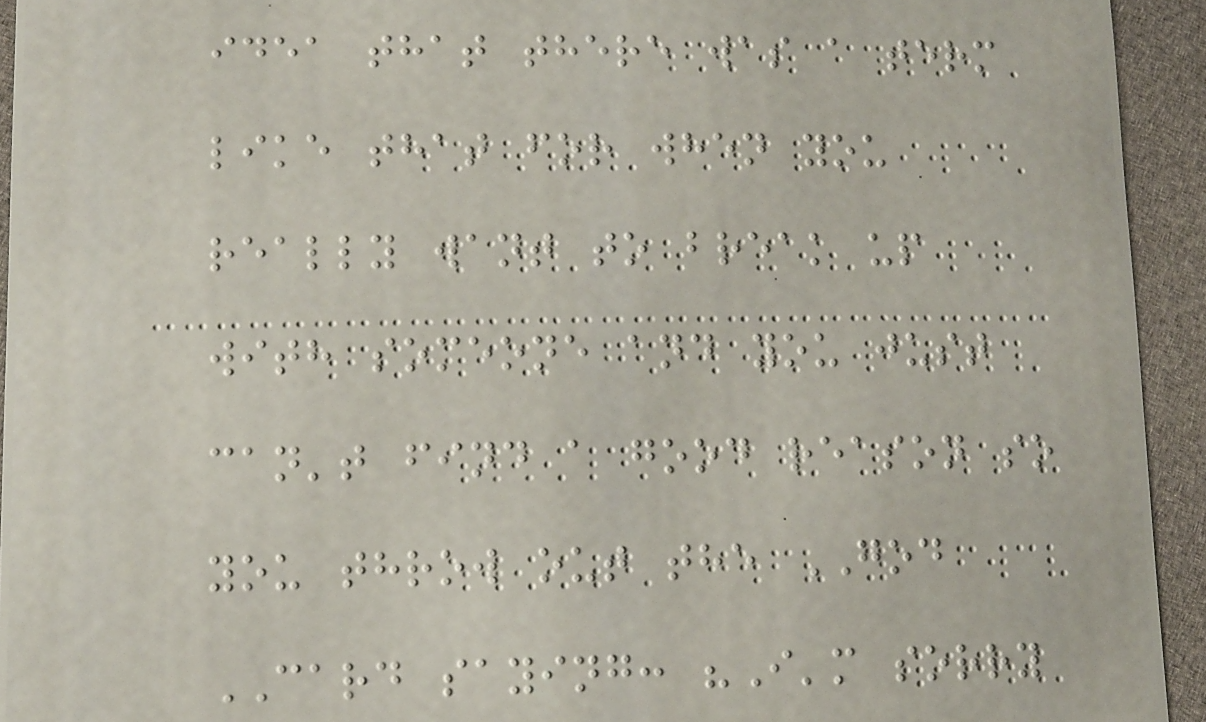idea that there was a term
like that for when you
really want to break up
with someone and you just
can't find a good reason so
you throw out the GOD
CARD saying: "I'm sorry
